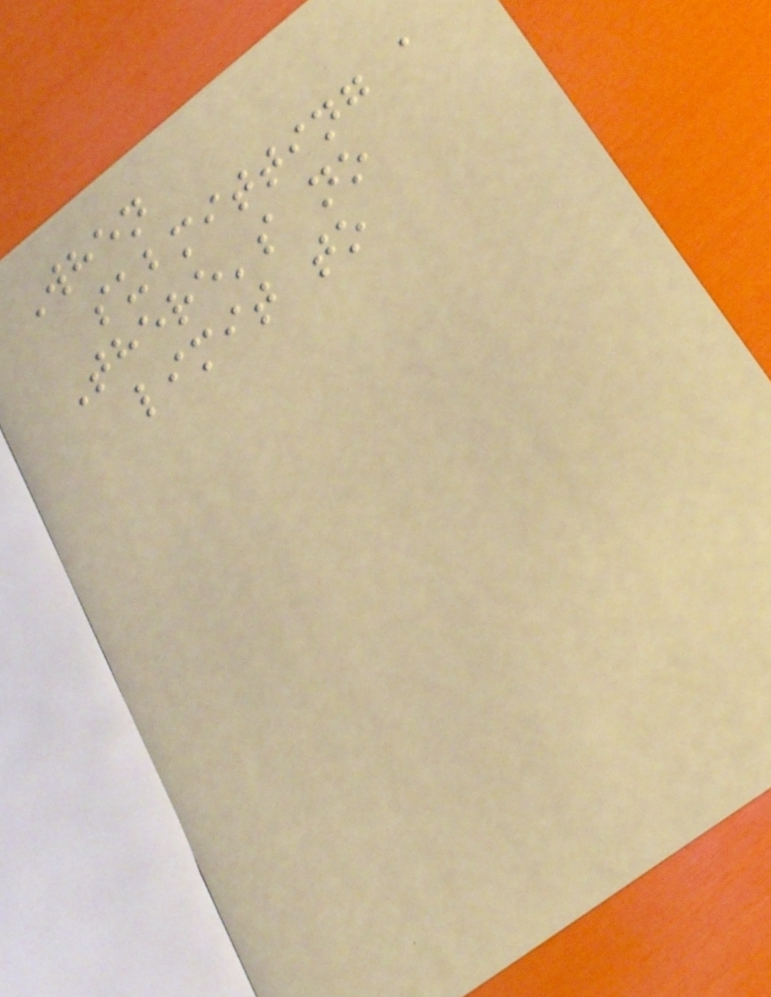When
submitting a
There's no
limit to
